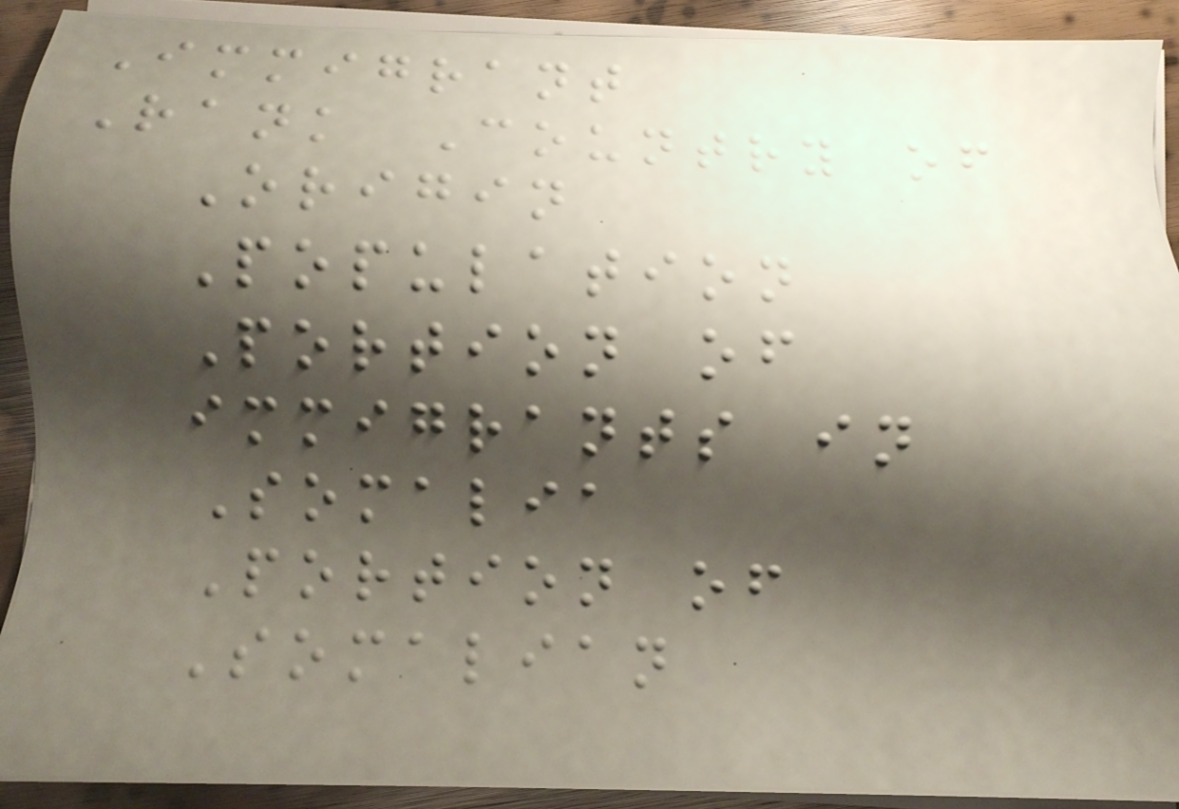Immigrant
Rank Country of
Origin
Population
Portion of
immigrants in
Somalia
Portion of
Somalian
